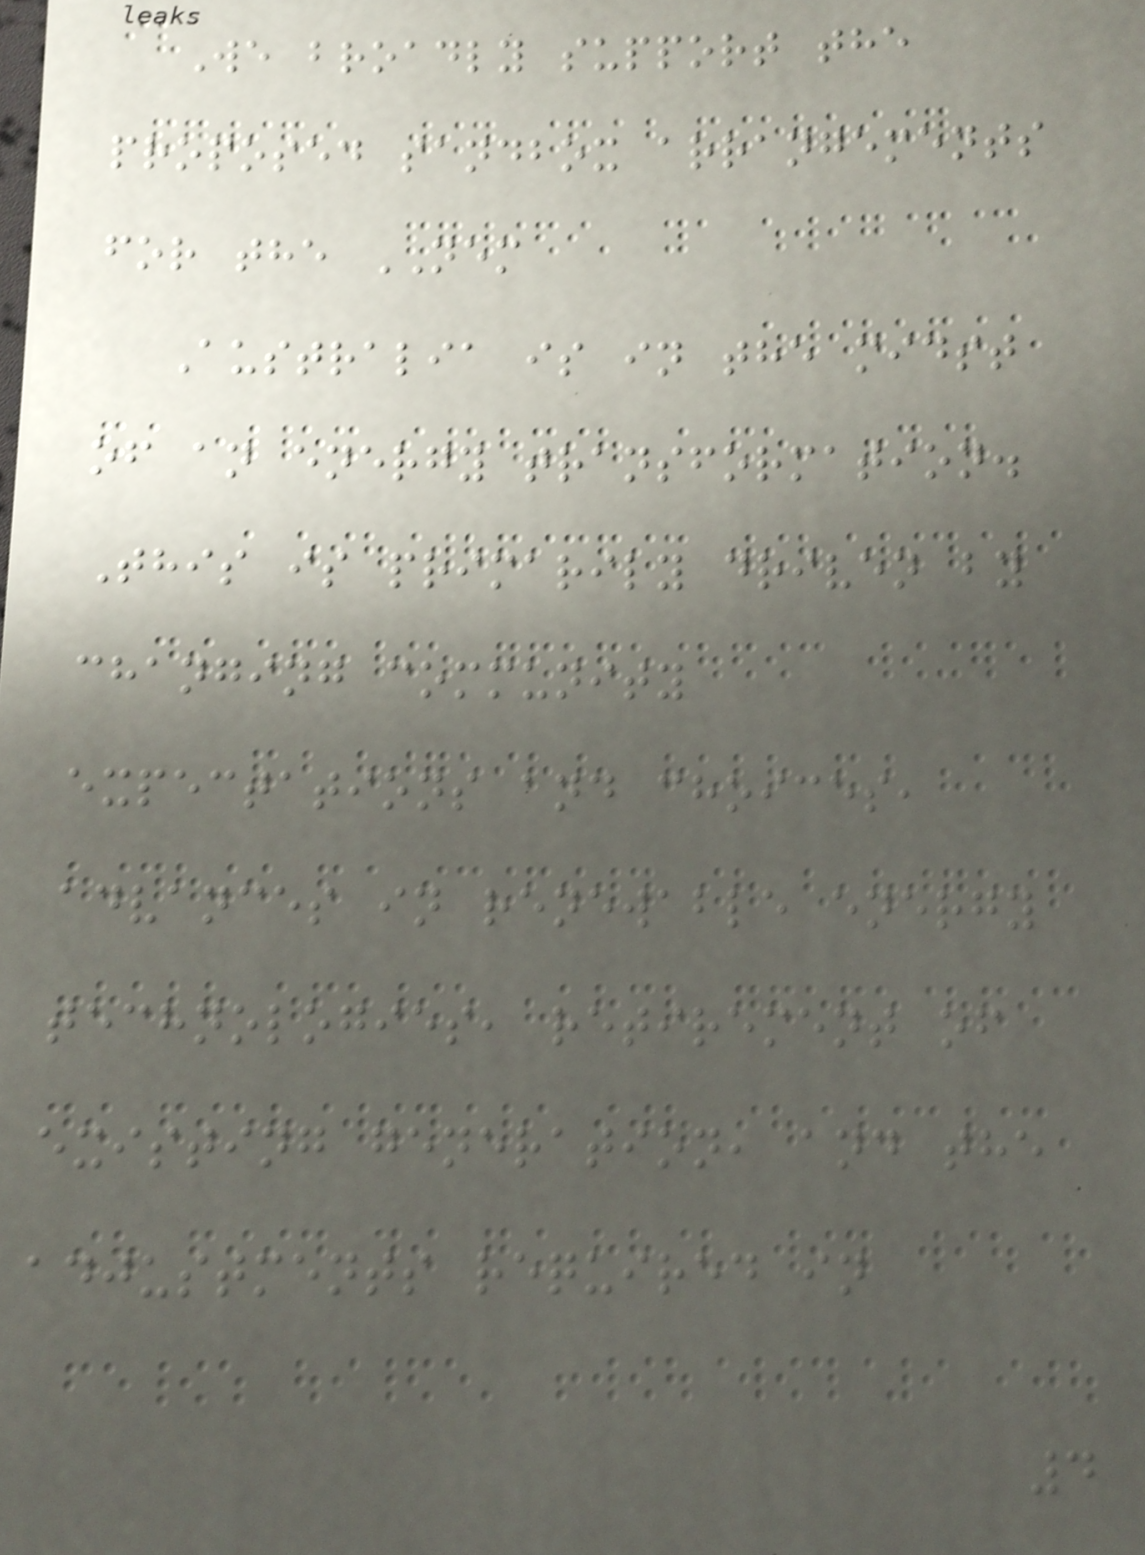We broadly support the
proposed sandbox arrangements
for the NEM
Australia is in the midst
of an energy transformation.
This is primarily driven by
changing community
expectations and choices,
advances in renewable energy
technologies, retirement of
existing generation, and the
adjustments required in
4
